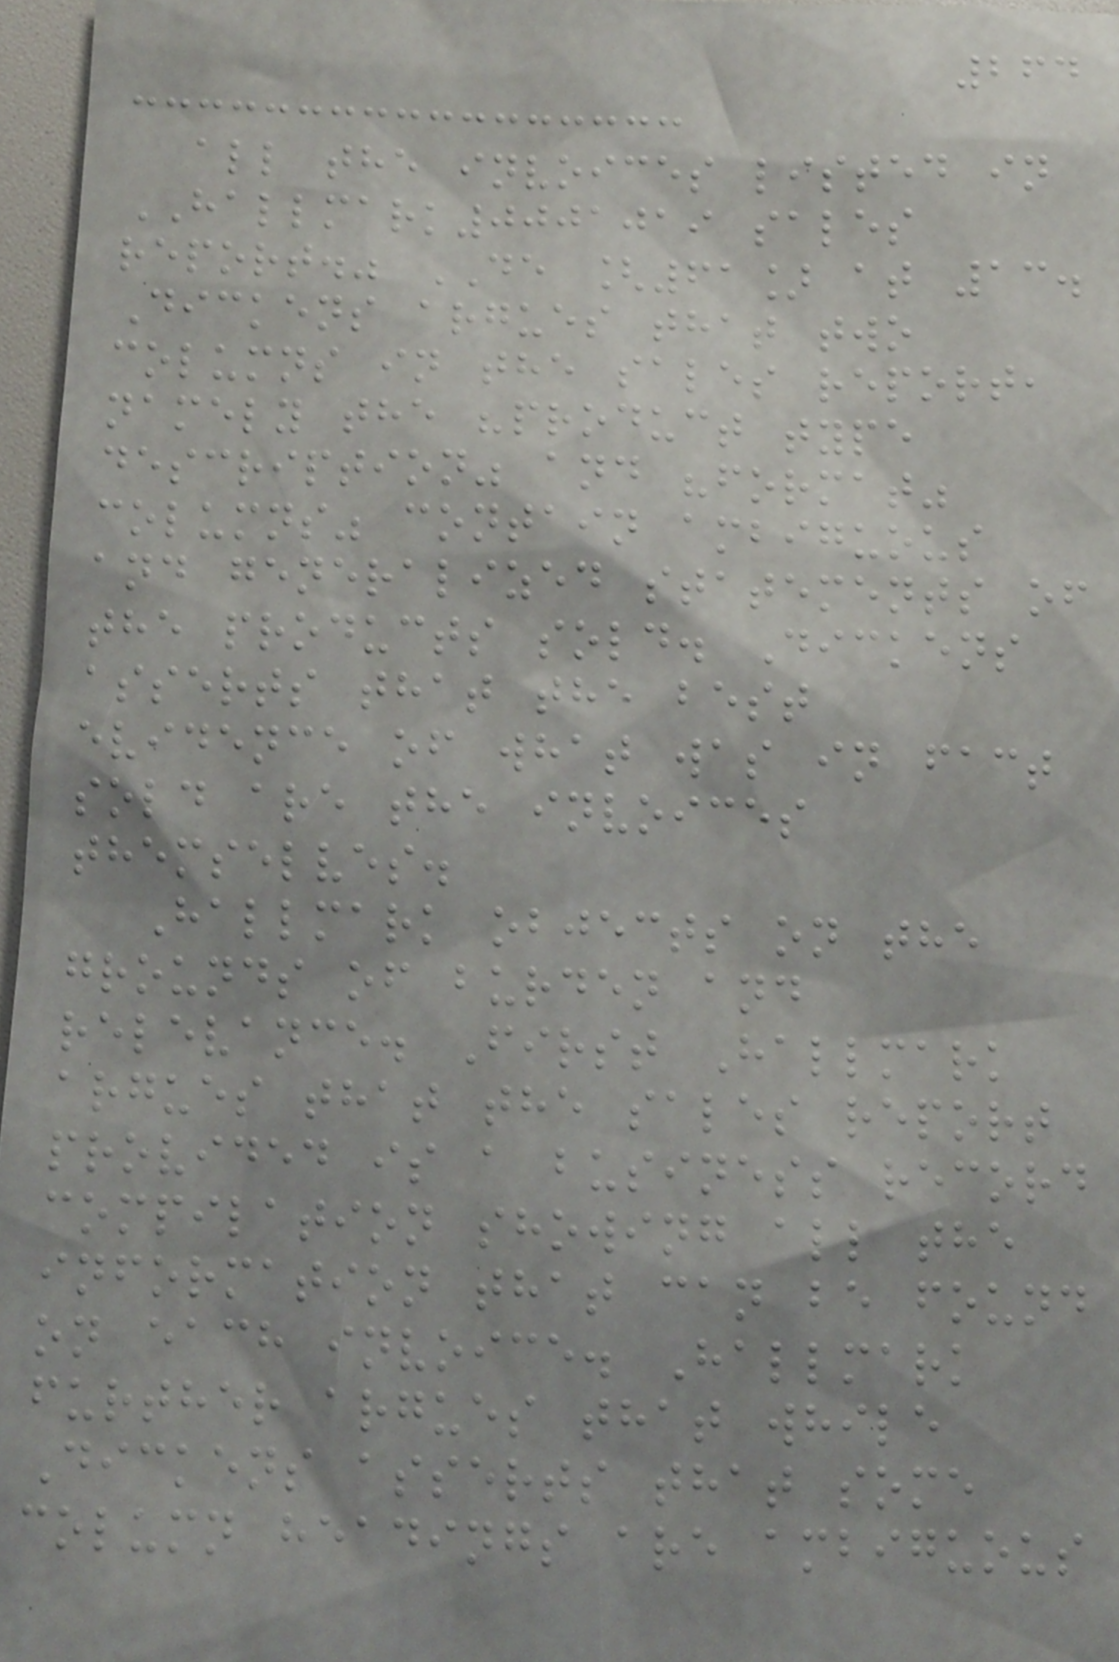264
all the invoices listed in
HALLMARK0001019 sales
report." DE [61] at 13.
Dickens argues that two
columns in the sales report,
namely the "product type
description" and "format"
columns" contain ambiguous
and generalized statements of
the products sold. Dickens
asserts that the best
evidence of what was in fact
sold are the invoices
themselves.
Hallmark objects on the
grounds of burden and
relevance. First Hallmark
argues that the sales report
provided is a business record
compilation showing all the
information that can be found
on each invoice. Hallmark
further argues that while
Dickens asserts that some
column headings are ambiguous
